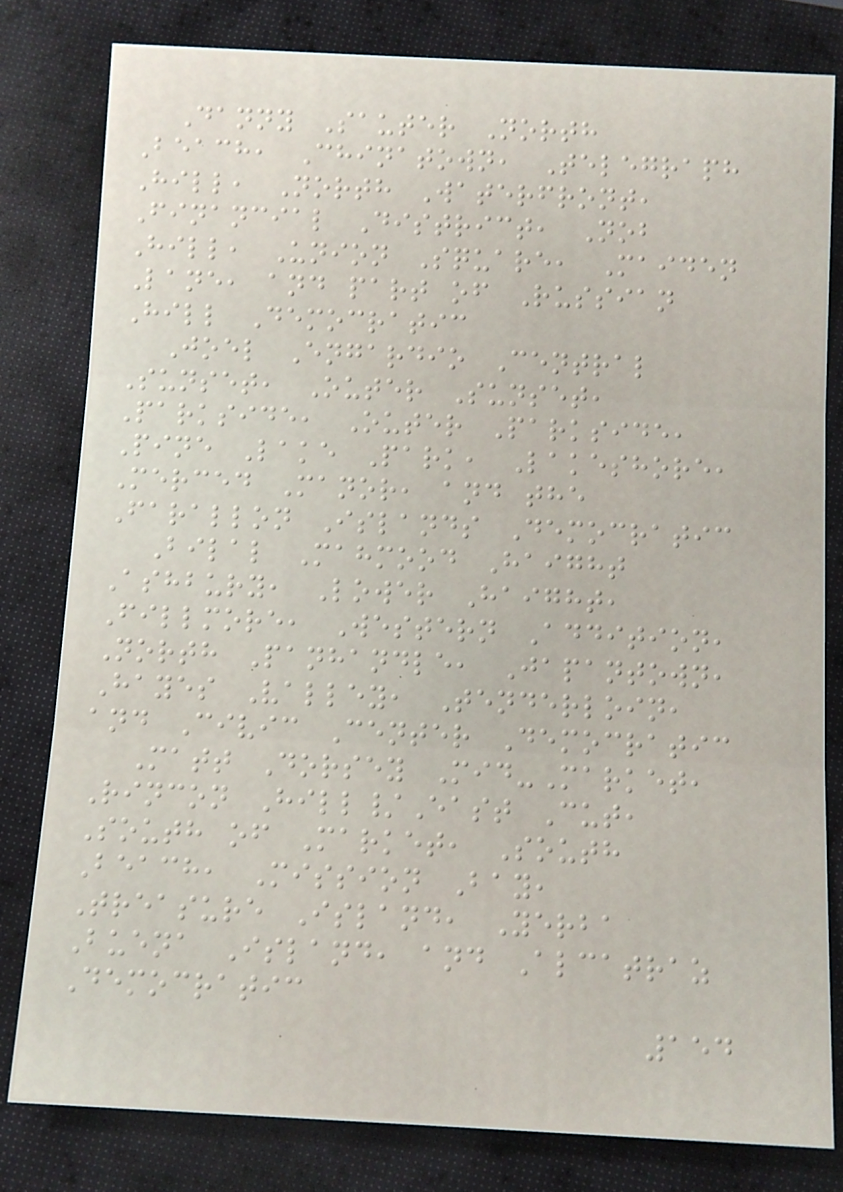Danny Sauter North
Beach, Chinatown, Telegraph
Hill, North Waterfront,
Financial District, Nob
Hill, Union Square, Maiden
Lane, and part of Russian
Hill Democratic
Joel Engardio Central
Sunset, Outer Sunset,
Parkside, Outer Parkside,
Pine Lake Park, Lakeshore,
Merced Manor, and the
Farallon Islands Democratic
Bilal Mahmood Haight
Ashbury, Lower Haight,
Fillmore, Western Addition,
North Panhandle, Japantown,
Hayes Valley, Tenderloin,
and Civic Center Democratic
Matt Dorsey Mid-Market,
Rincon Hill/East Cut,
South of Market, South
Beach, Mission Bay,
Treasure Island, Yerba
Buena Island, and Alcatraz
Democratic
154
